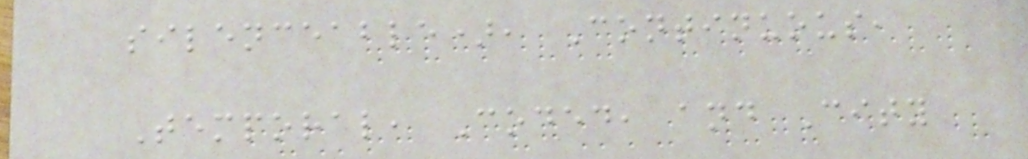silenceable), Continuous,
Temporal, Coded, and City
